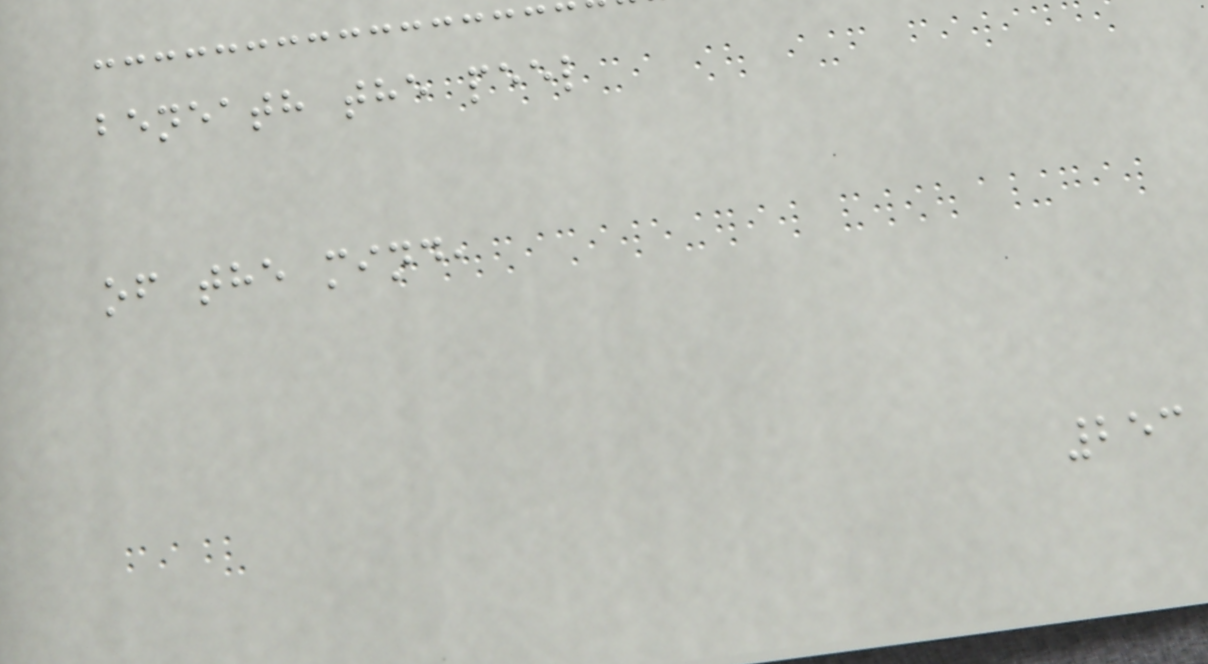beneath the peel
of the mind,
253
